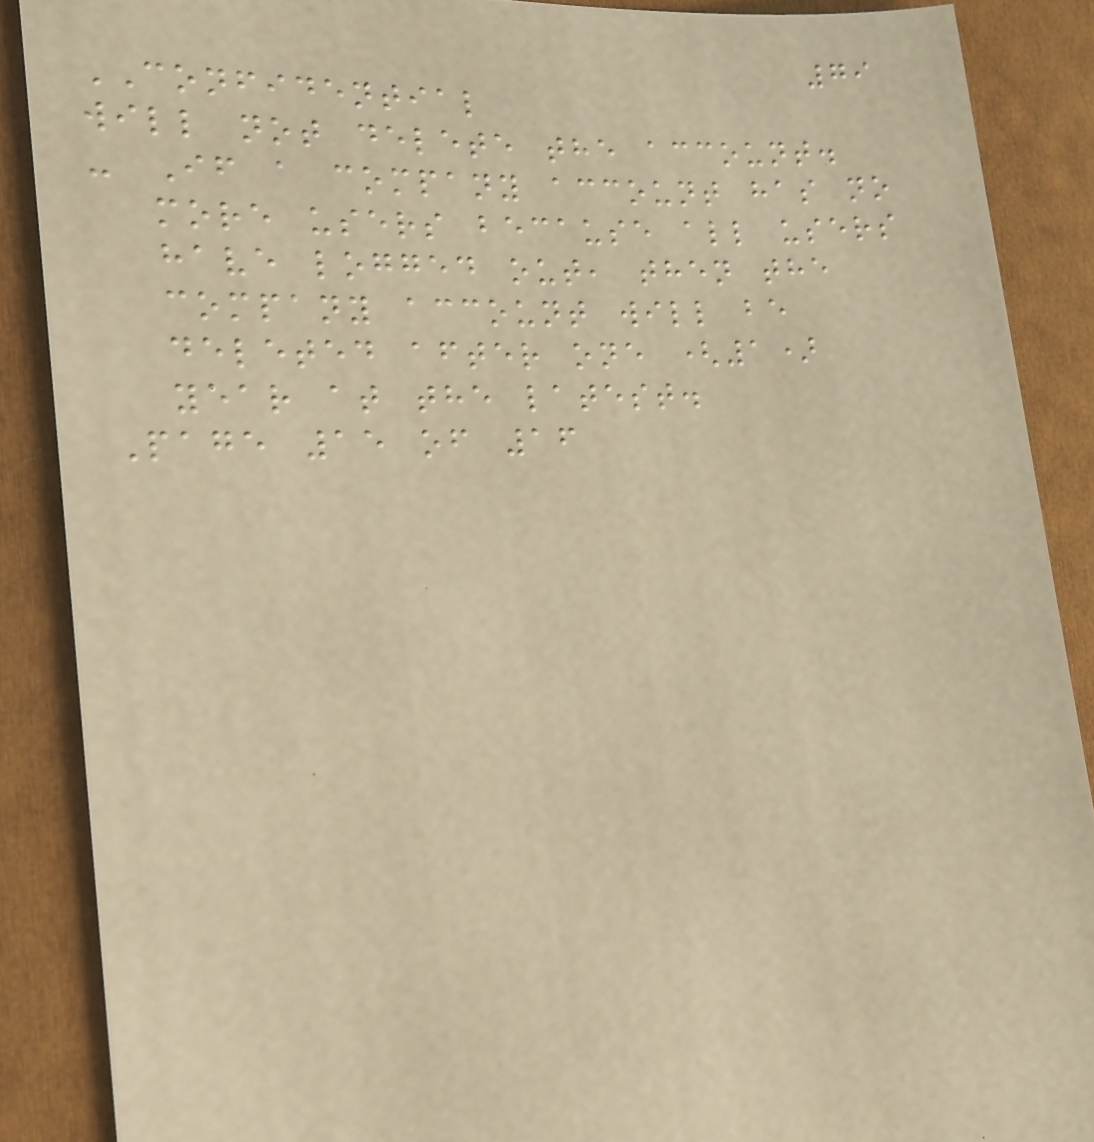79
CONFIDENTIAL
will not delete the account.
- If a company account has no
more users because all users
have logged out, then the
company account will be
deleted after one (1)
year at the latest.
Page 15 of 16
